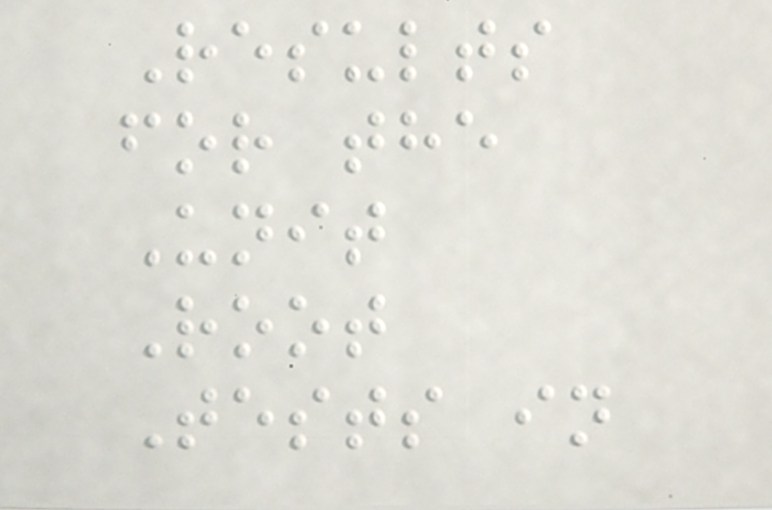Results
for the
Unit
Root
Tests in
